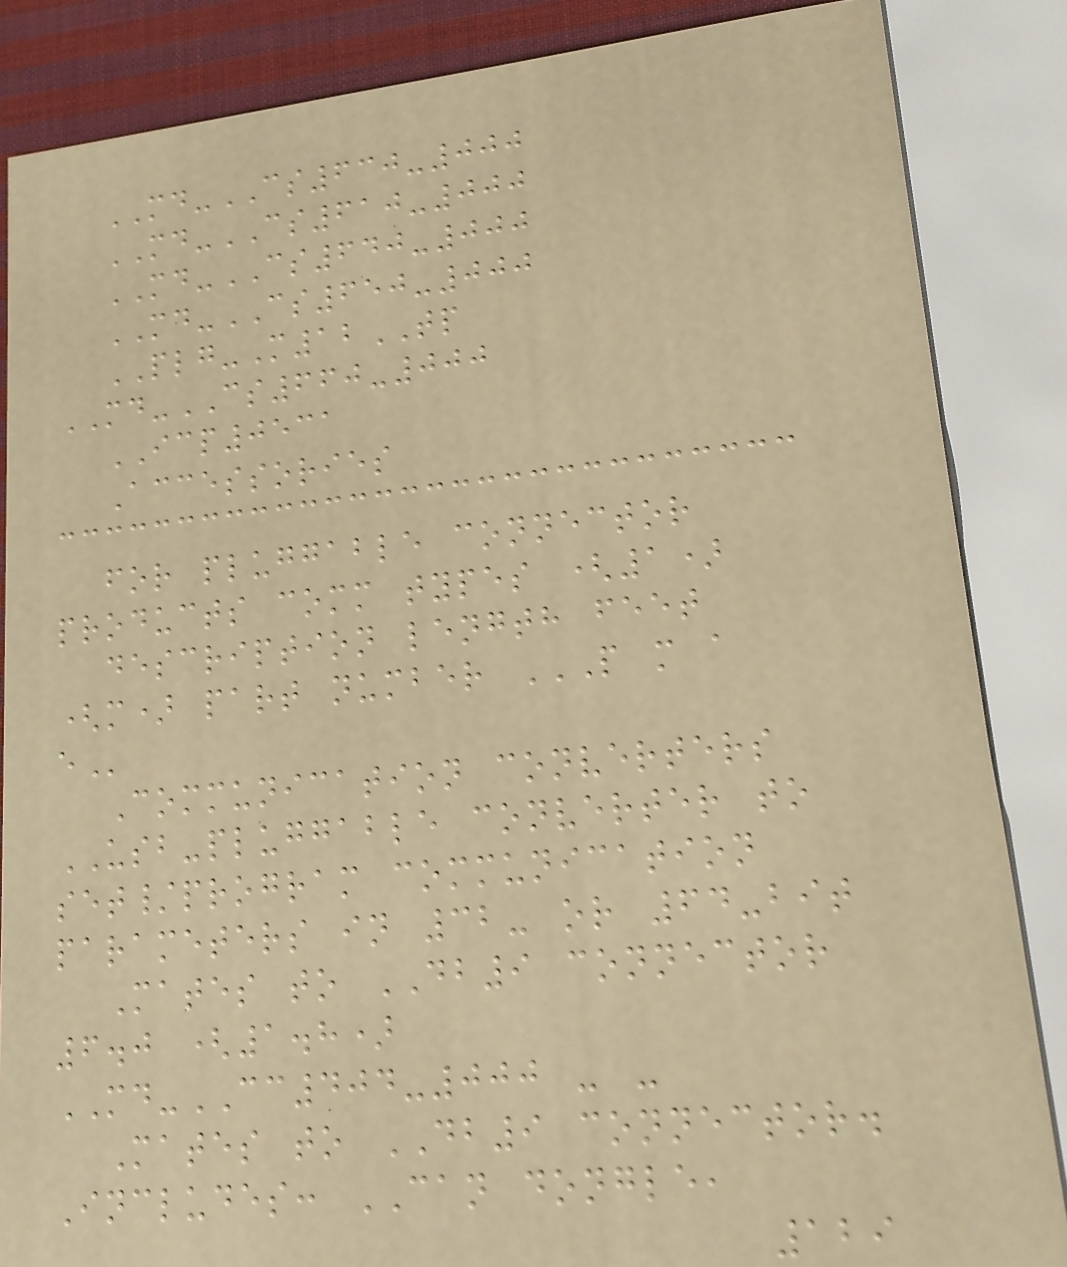MD-CS630-000
MD-CS610-000
MD-CS640-000
MD-CS650-000
PLG-M12TP
MD-CS660-000
ICP0531
Accessories
for pluggable connector
products comm types (1)
description length feet
(m) part number P M A
E
Communication converters
USB-pluggable converter to
set/program communication
parameters in 32- or 64-bit
Mates to DB9 connector
6.0 (1.8)
MD-CC404-000 - -
Mates to DB9 connector.
Includes: CAN dongle,
129
